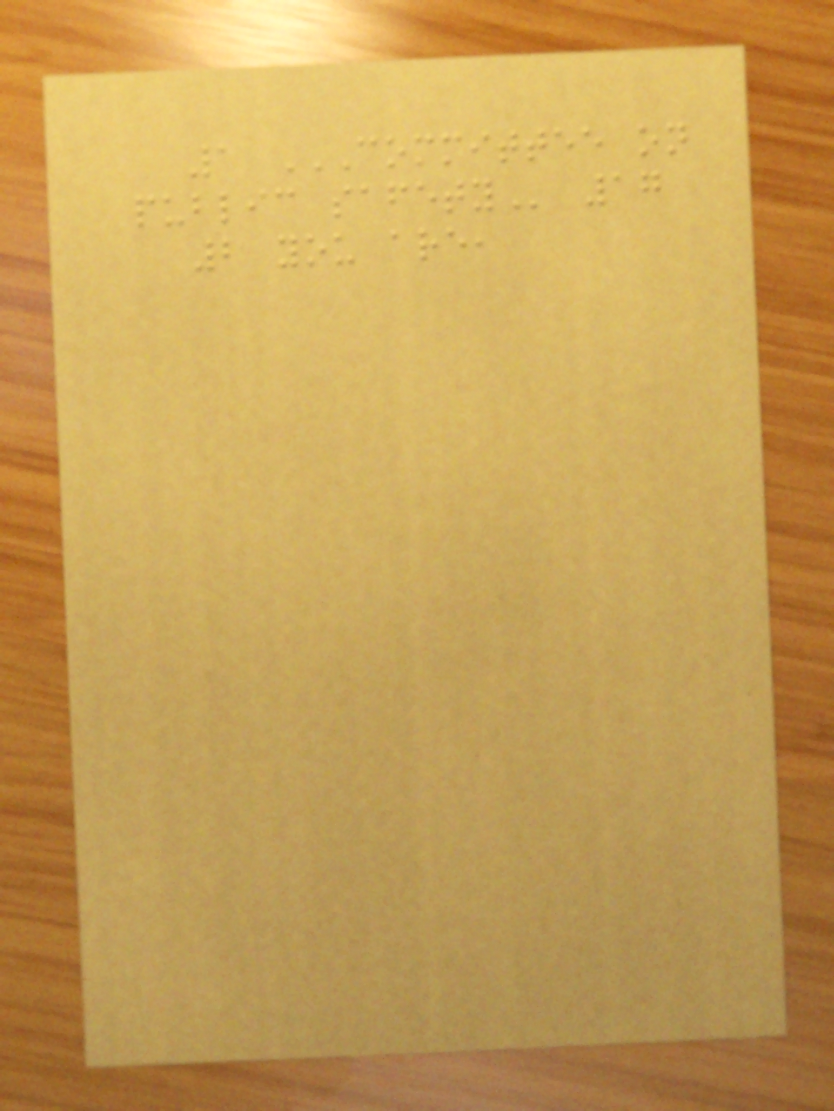1 COMMITTEE ON
PUBLIC SAFETY 17
2 you are,
